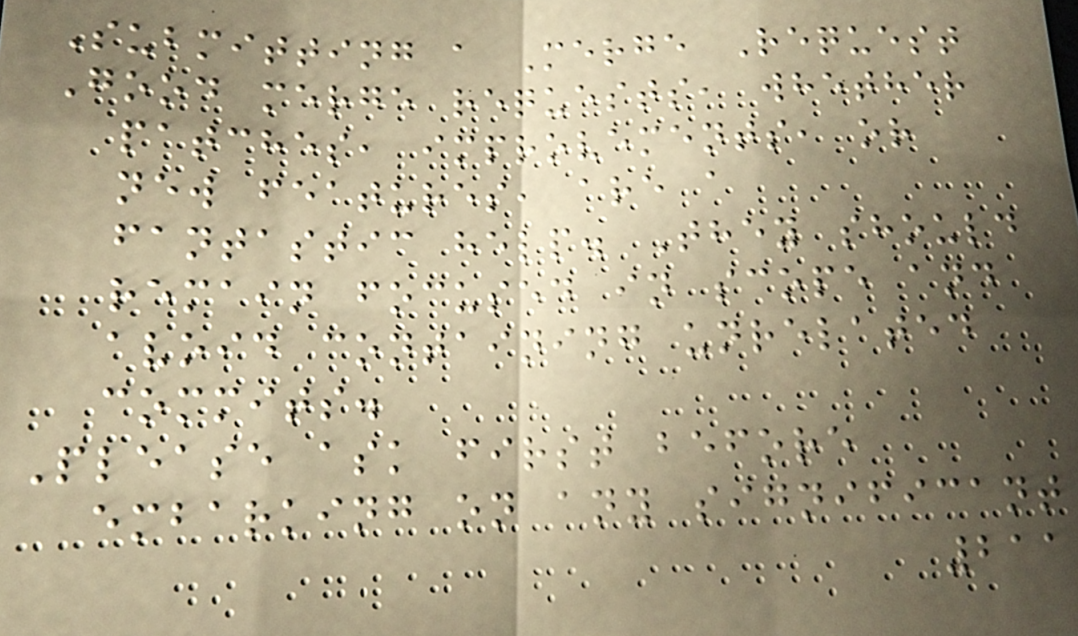Submitting a Merge Request
Good merge requests, whether
patches, improvements, or
new features, are a
fantastic help. They should
remain focused in scope and
avoid containing unrelated
commits.
Please ask first before
embarking on any significant
211
